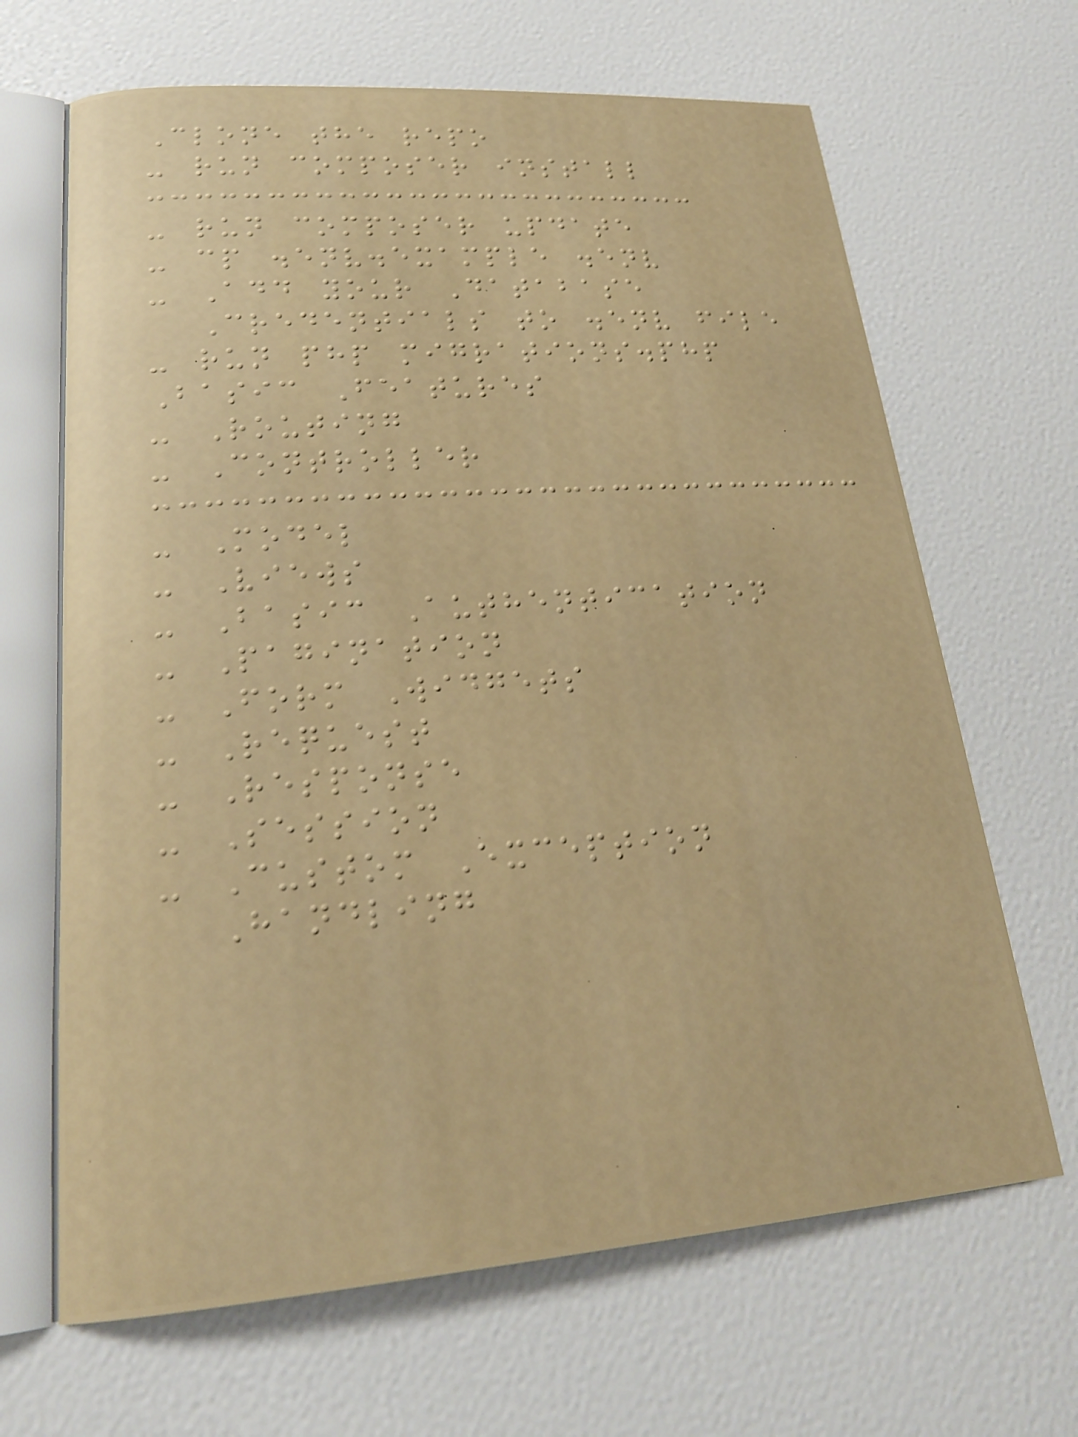Clone the repo
- run composer install
- run composer update
- cp .env.example .env
- Add your Database
Credentials to .env file
- run php migrations.php
Basic Features
- Routing
- Controller
- Model
- Views
- Basic Authentication
- Pagination
- Form Widgets
- Request
- Response
- Session
- Custom Exception
Handling
